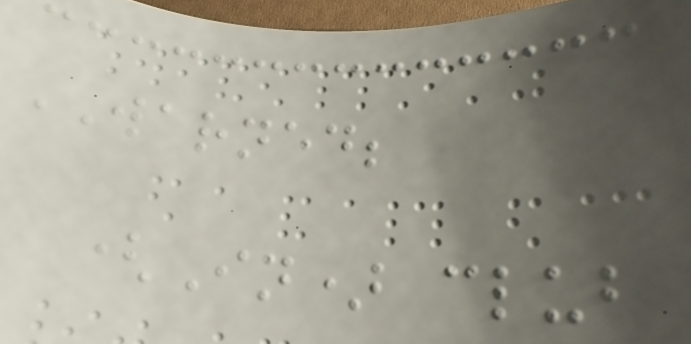WARNED;
(In) club
